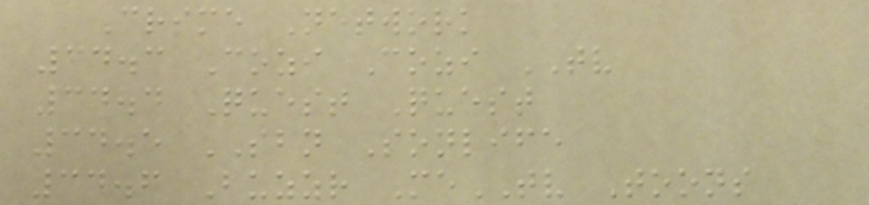Crime Network
34.3 Cozi Cozi TV
34.4 Quest Quest
34.5 SBN Sonlife
34.6 Buzzr MeTV Toons
